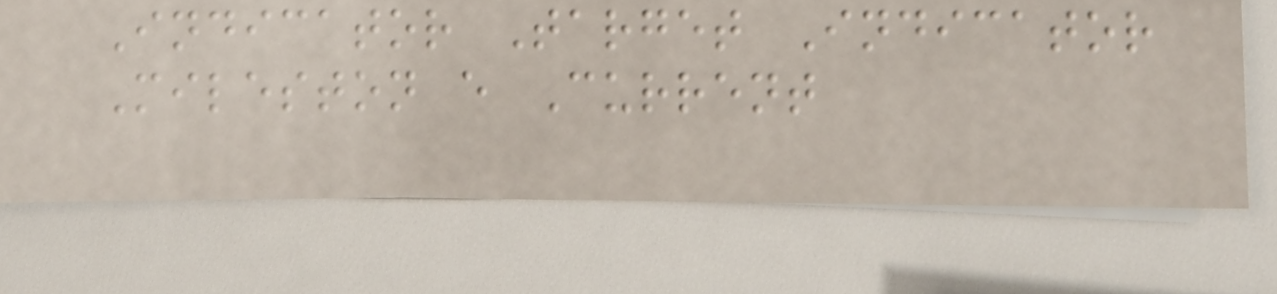Indicator Target Indicator
Mileston e Current
